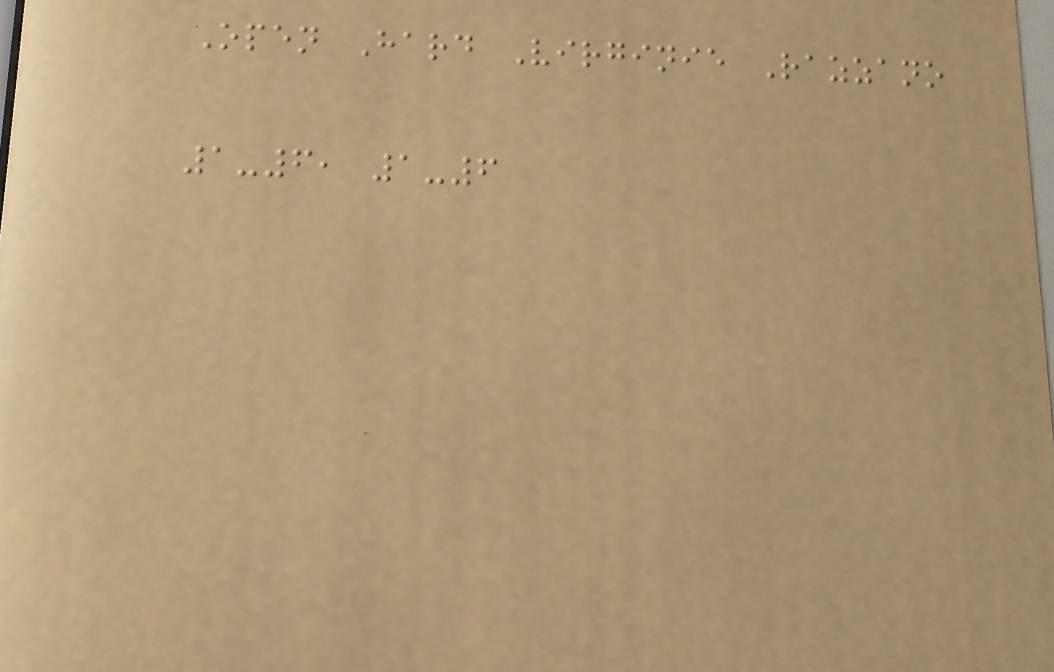Open Hard Virginie Razzano
1-6, 1-6
